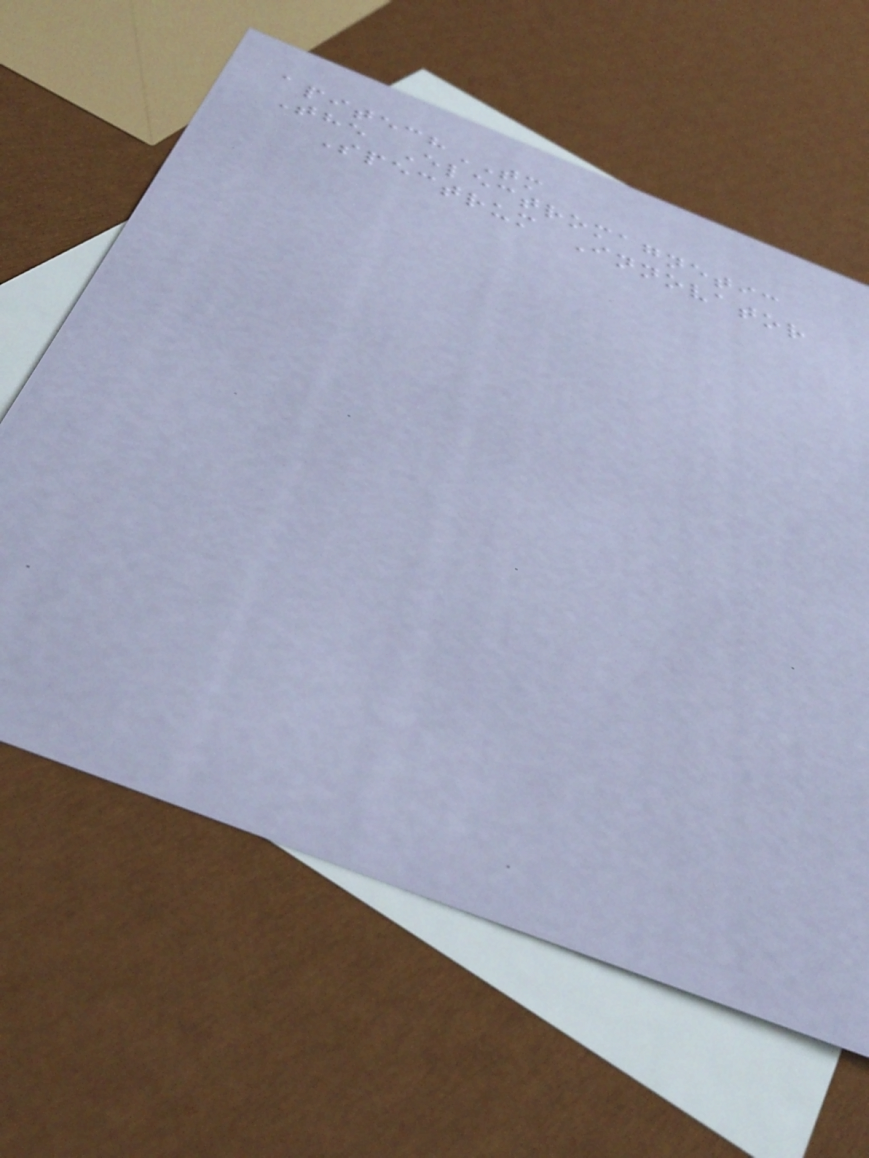apitechTM
The Electromagnetic
Spectrum Innovator
